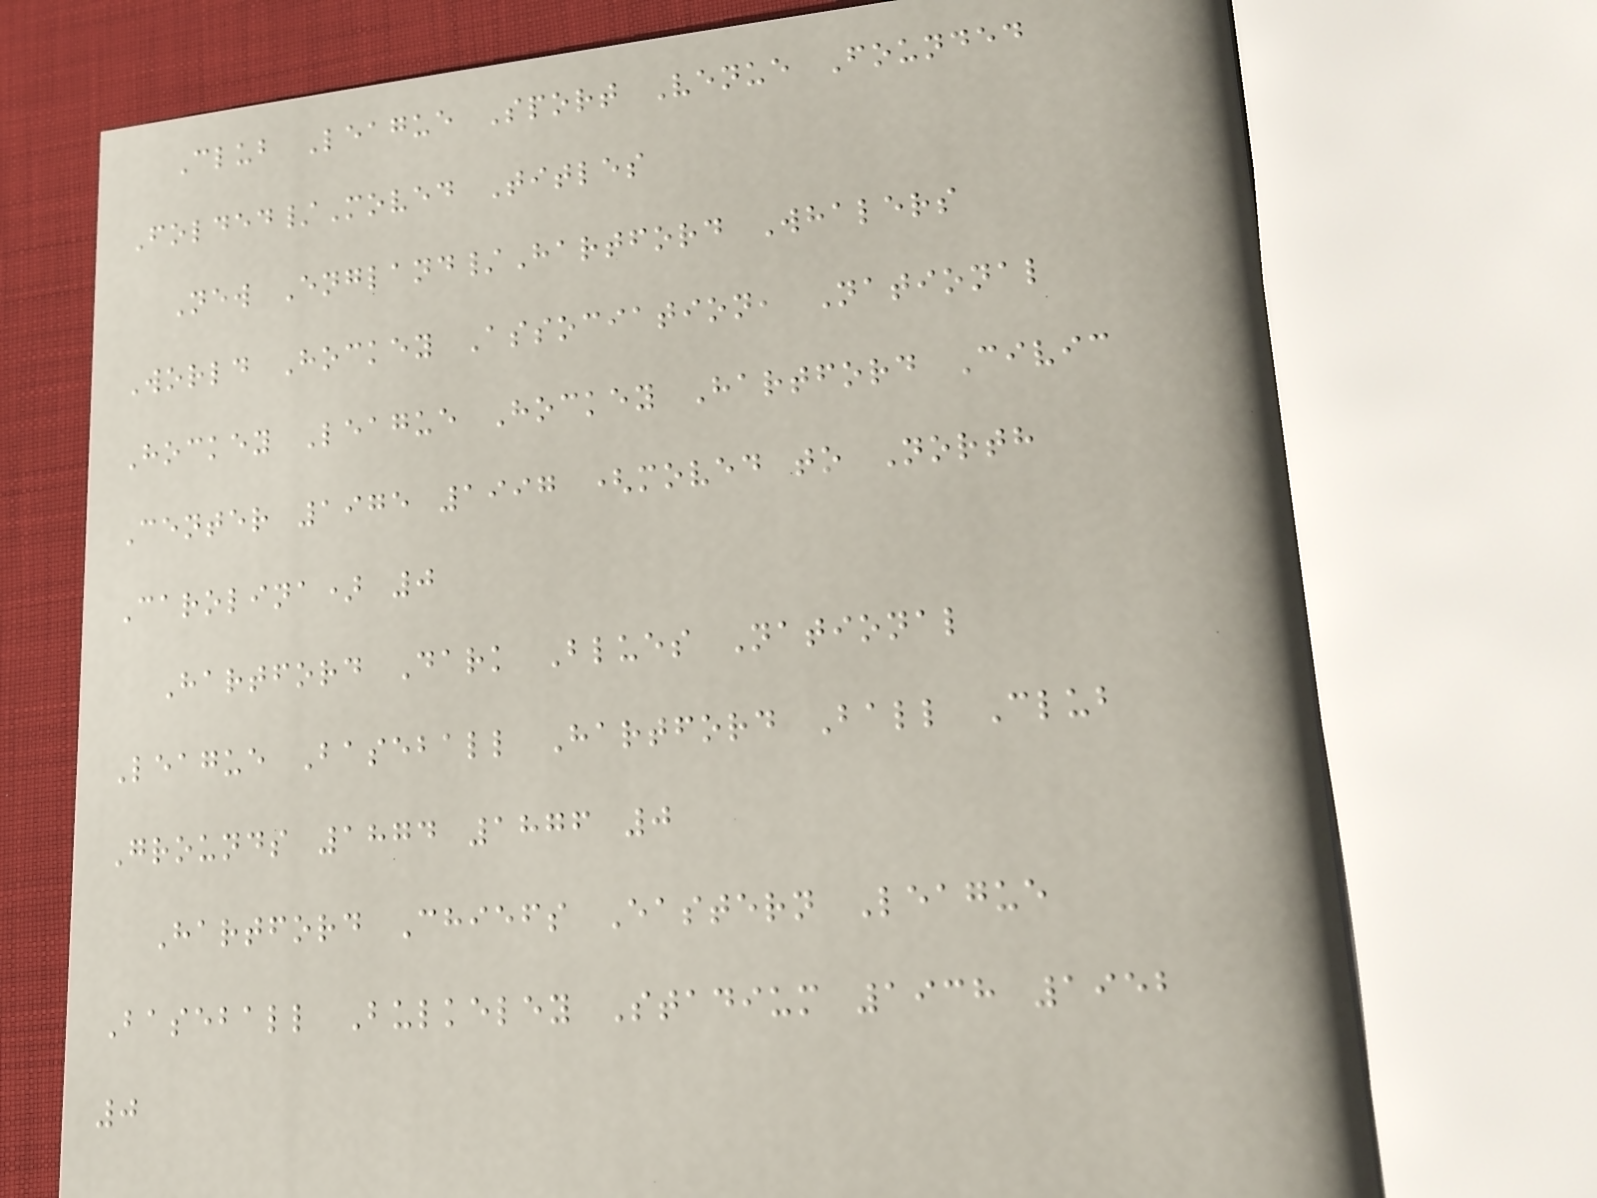Club League Sport Venue Founded
Folded/Moved Titles
New England/Hartford Whalers
World Hockey Association, National
Hockey League Hockey Hartford Civic
Center 1975 1997 (moved to North
Carolina) 0
Hartford Dark Blues National
League Baseball Hartford Ball Club
Grounds 1874 1876 0
Hartford Chiefs Eastern League
Baseball Bulkeley Stadium 1938 1952
0
